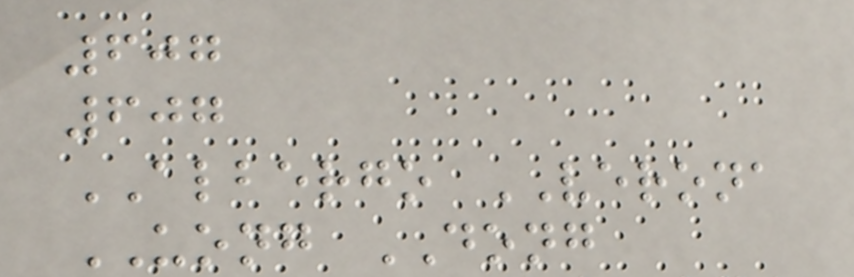607
607
ALBERGO VERONA
UONG DONG
